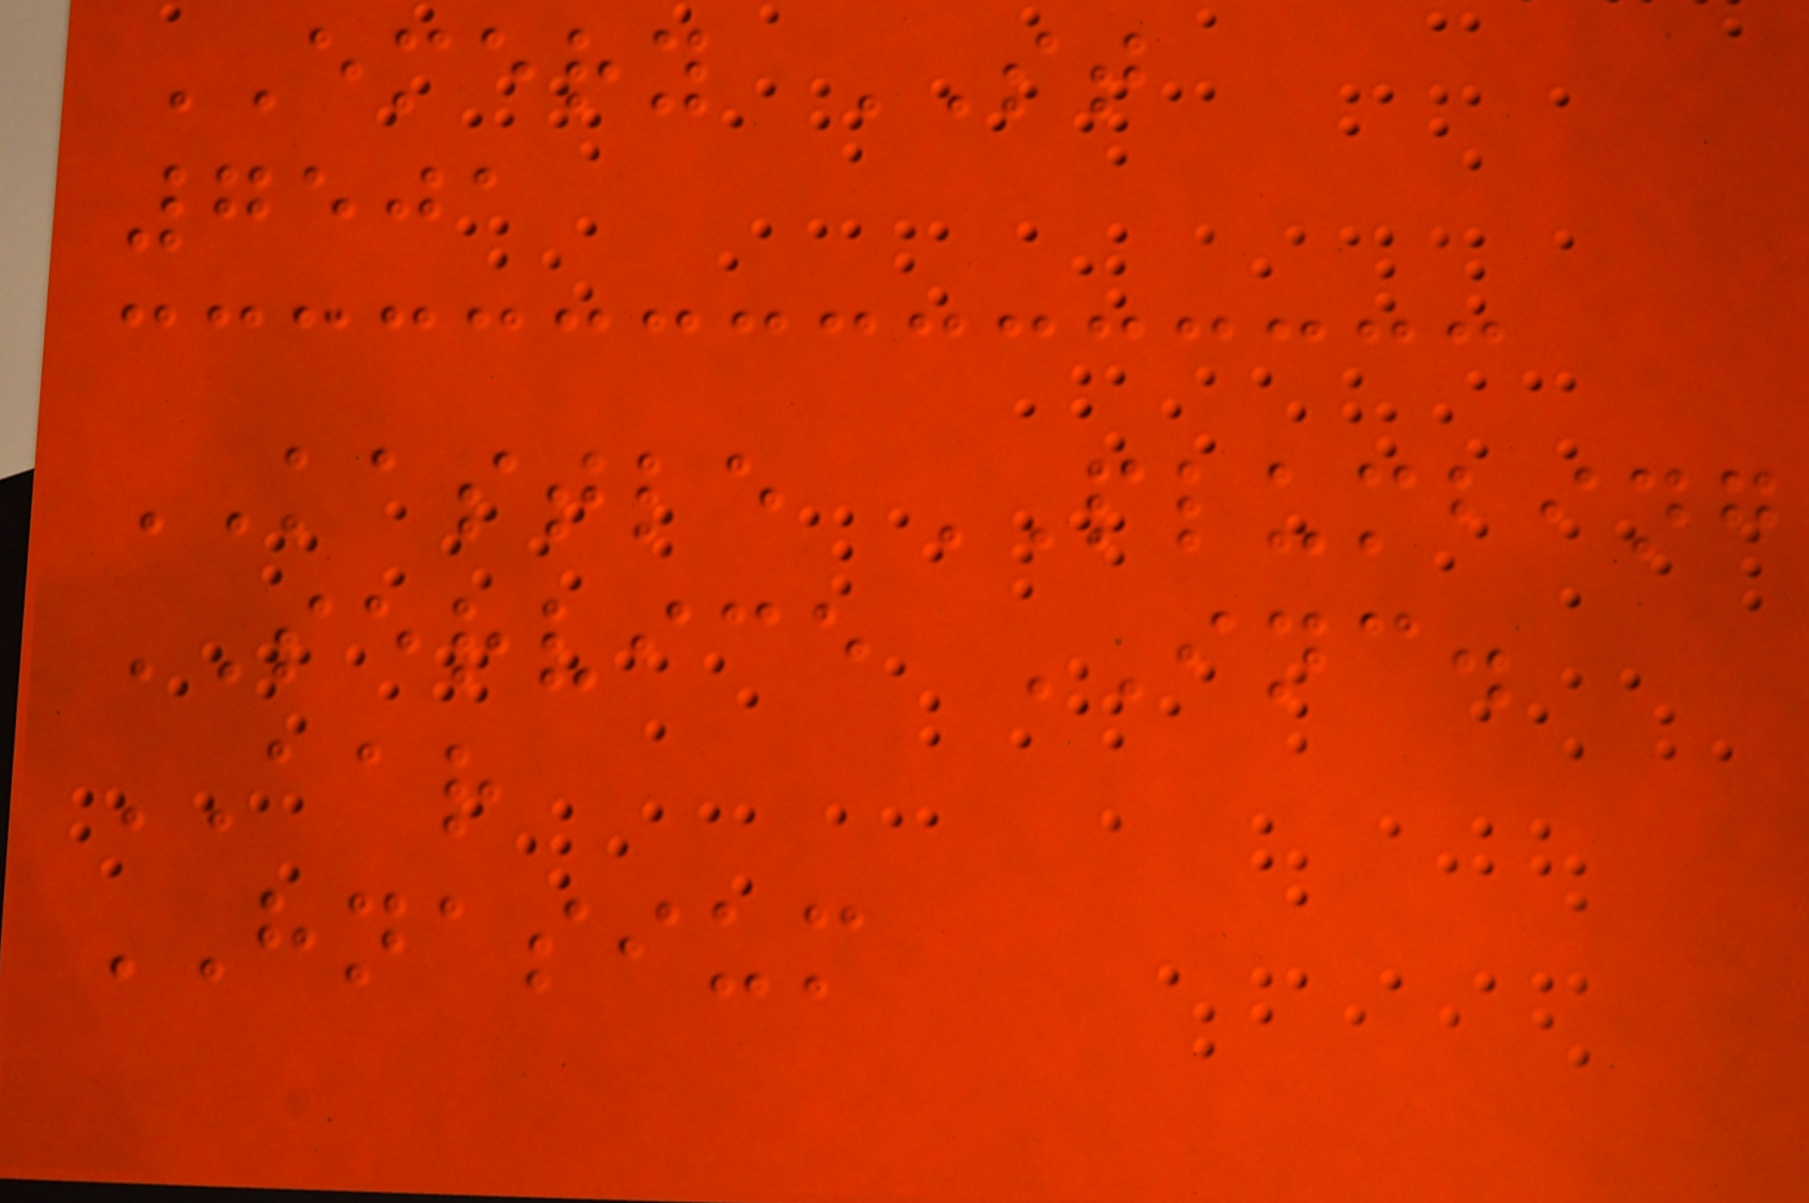EMERY ST
7501
KASTLE PLUMBING
SERVICE INC.
AAR
HNASIUM
